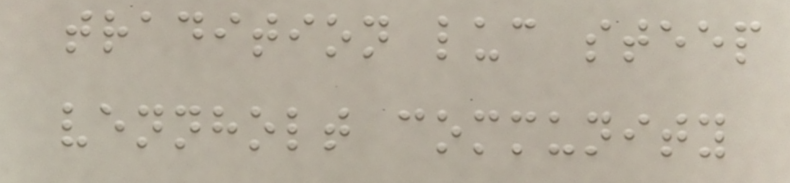tradition luc steep
vennholt community
